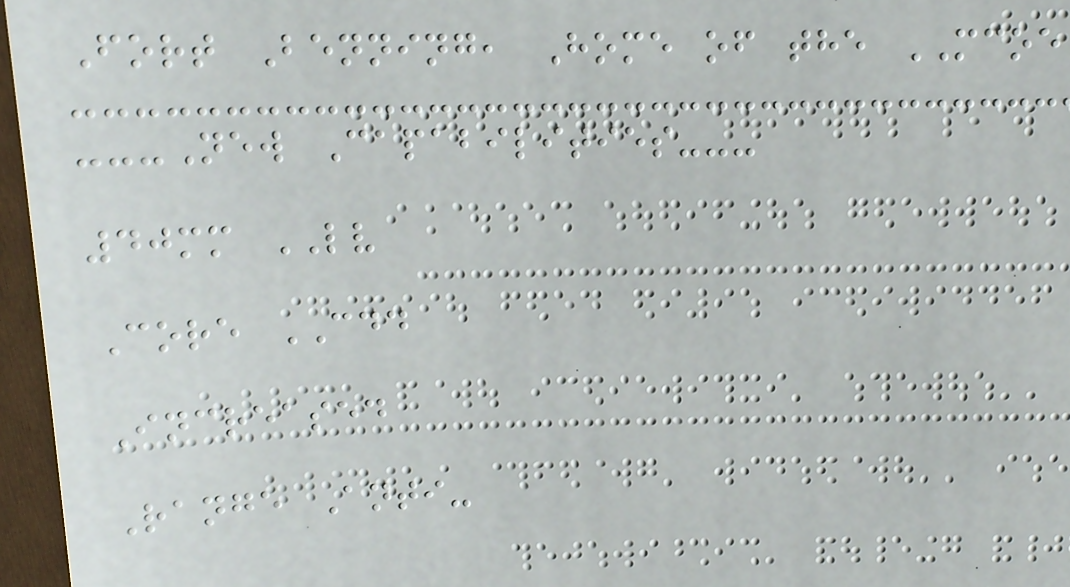Fort Benning, Home of the MCOE
---New Capabilities---
40mm LV
Core CDD
Increased
Range Anti-
